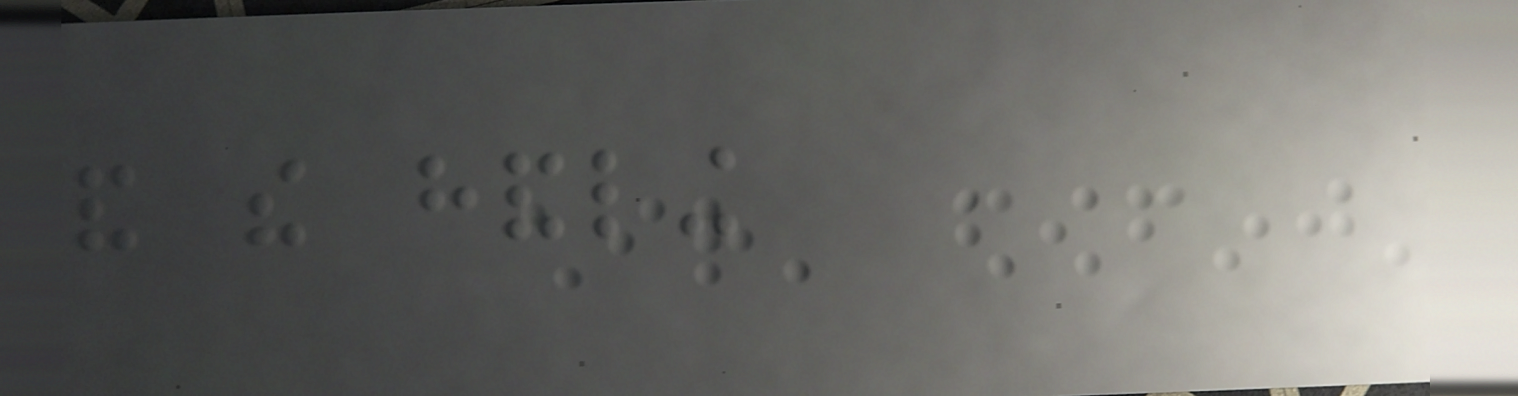and the handling
